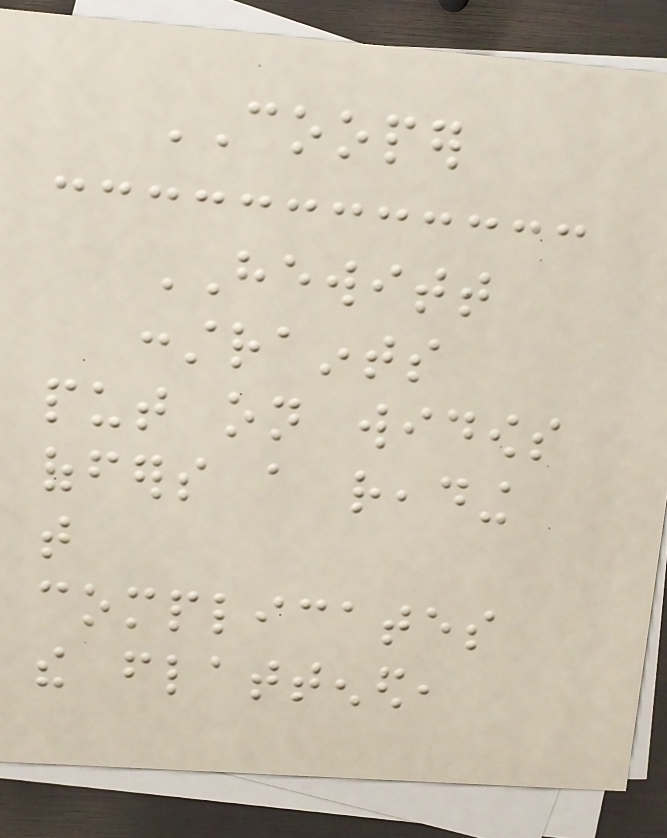COOPER
HEWITT
constraints
put on widows
offers a reading
that
complicates
the flattened,
